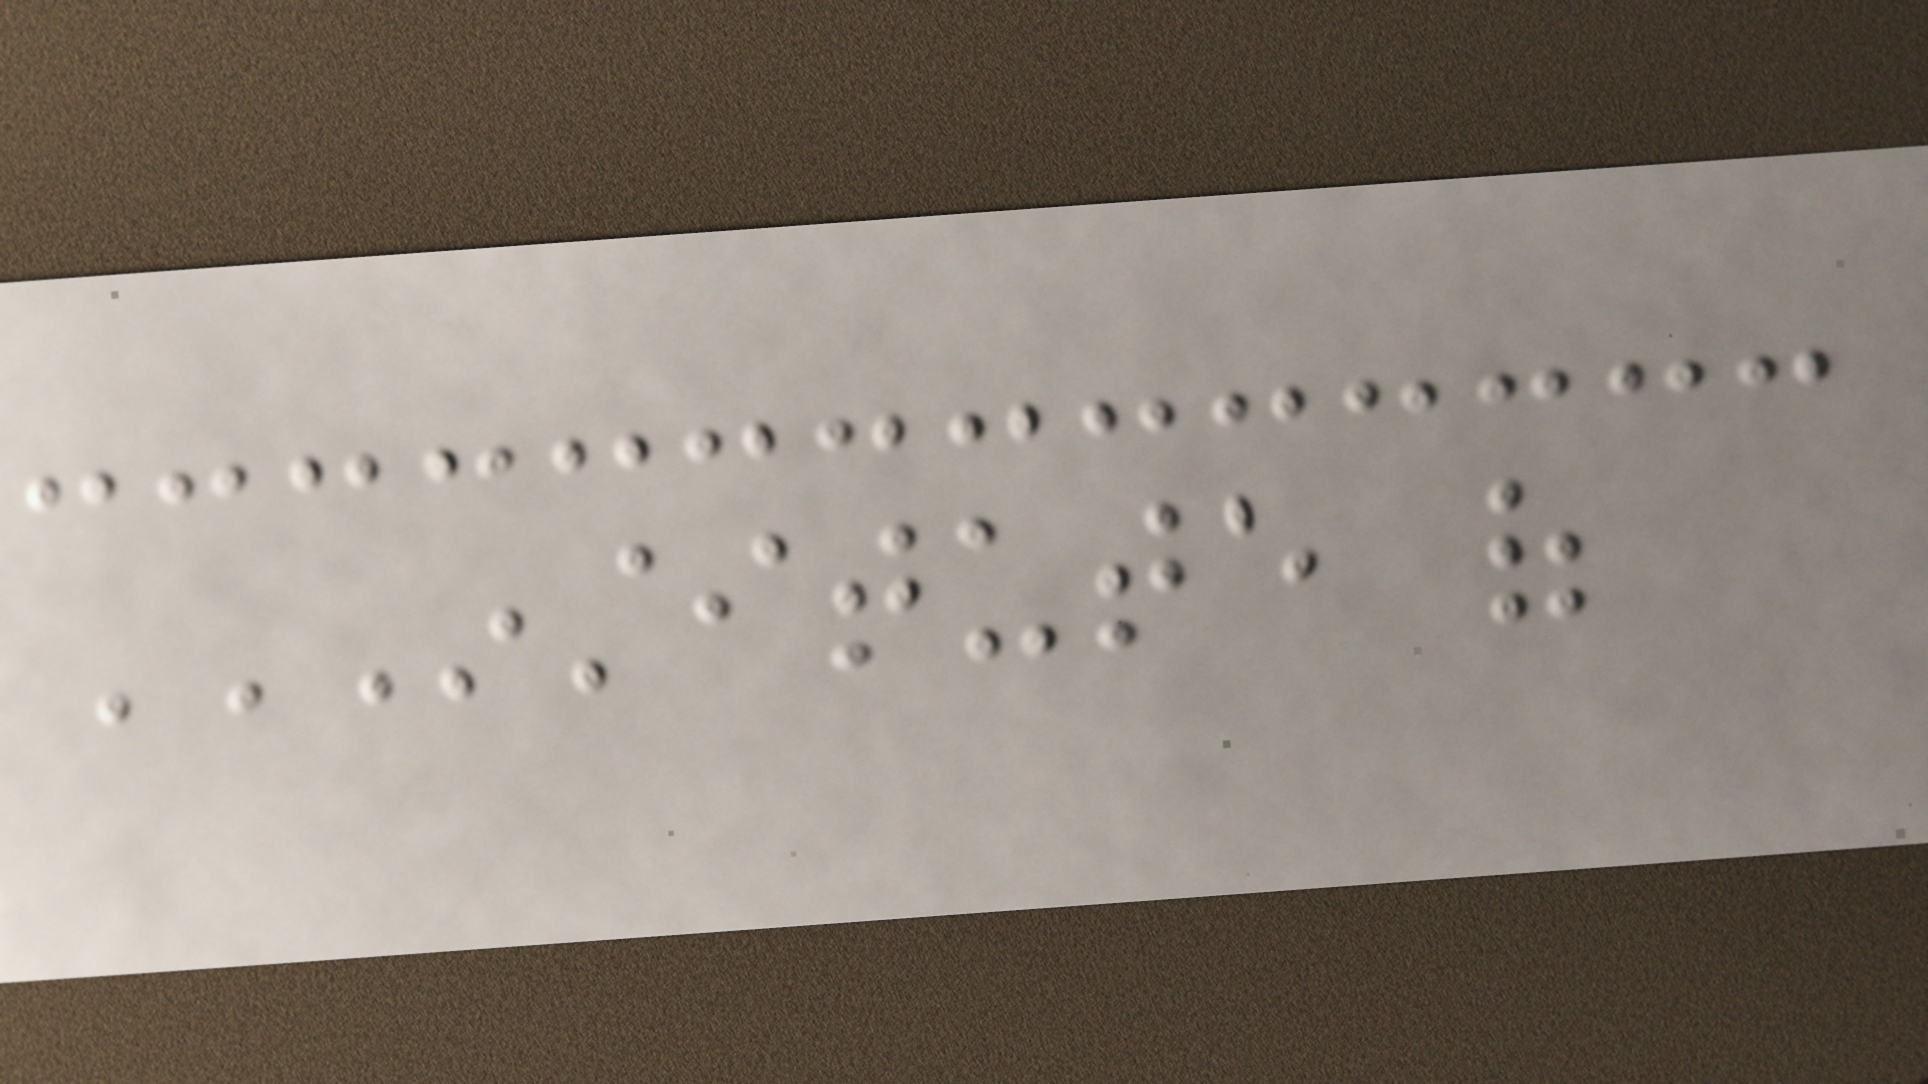INSTITUTE OF
